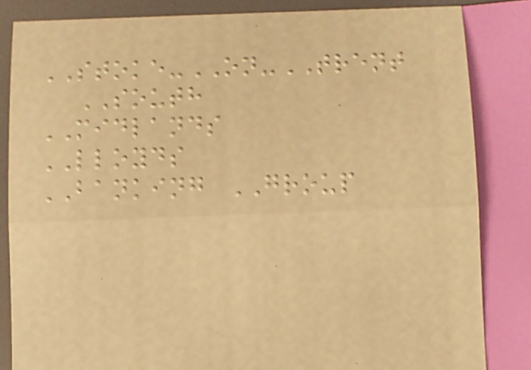STOKE-ON-TRENT
SOUTH
MIDLANDS
LLOYDS
BANKING GROUP
